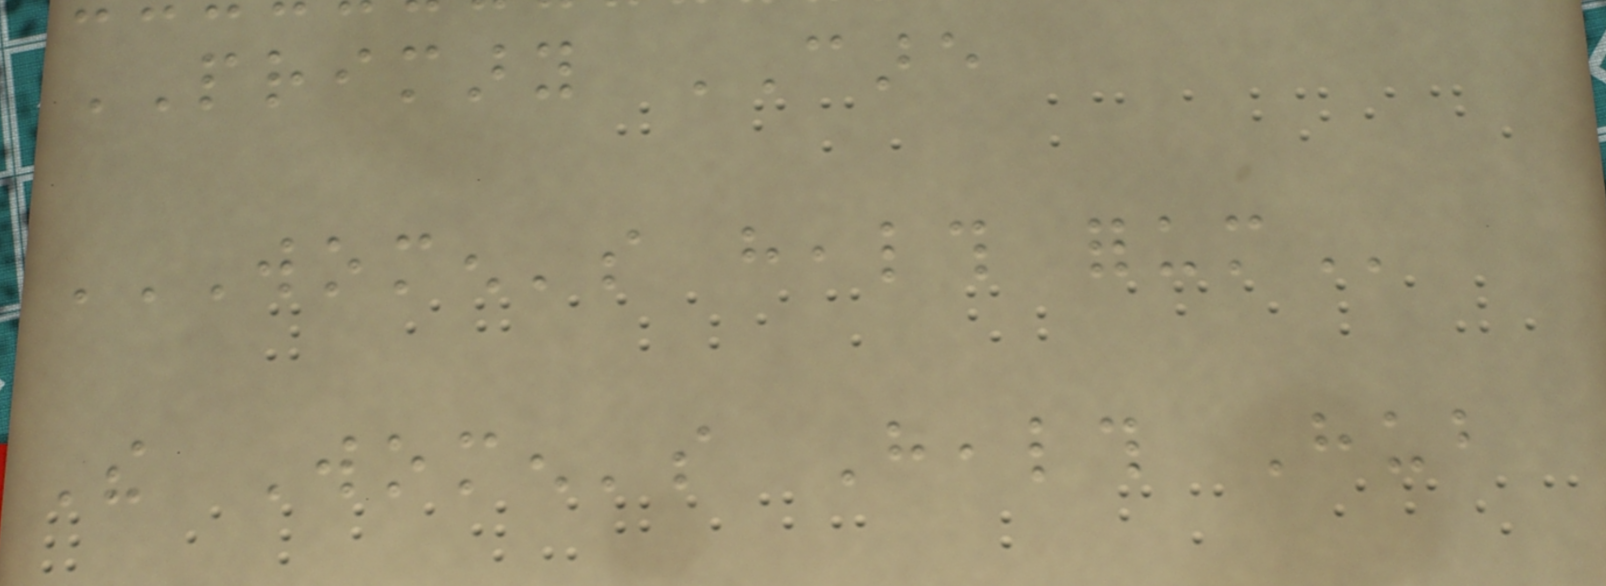PRIMARY CARE
WOMEN'S HEALTH FORUM
The Women's Health Hub
